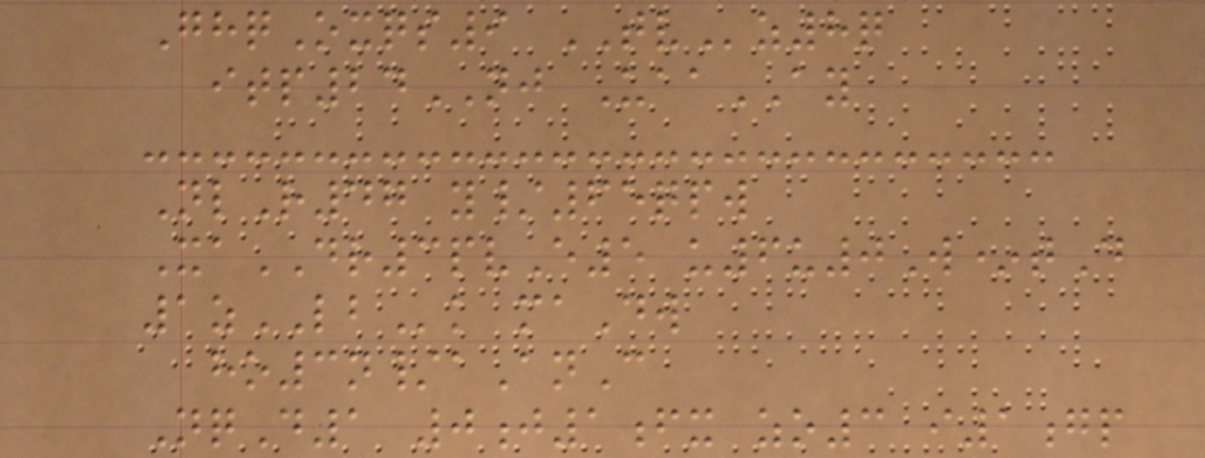GhqOxqs9 TVz8q
itp24NJ UaaAY
NlR47 y/65qpw
XaDR3pvE5 u6u0W*tD
1zLBk maDw
ho3n/aAnC
NqD1 0j1fx zo3 i1gp
